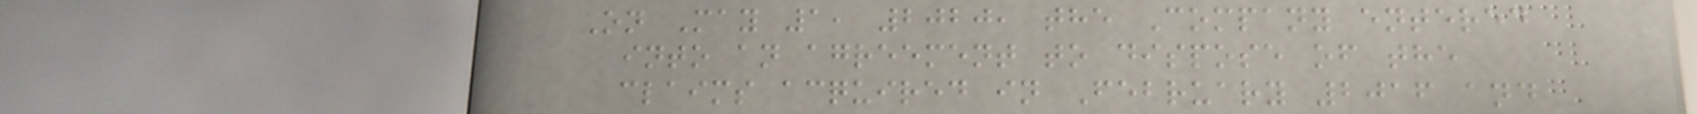On May 1, 2020, the Company entered
into an agreement to dispose of the
claims acquired in February 2016 and
